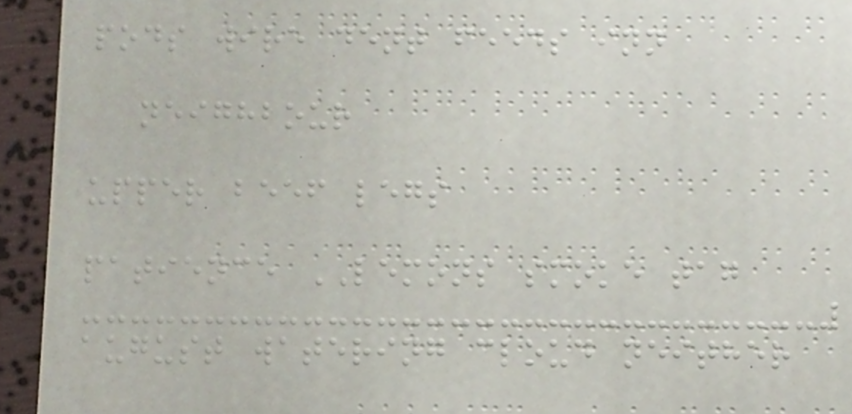pods wire dent feeds inn
neighbour
upper beef legs
patience LEMONS smoke tag
august watering cloud neither
